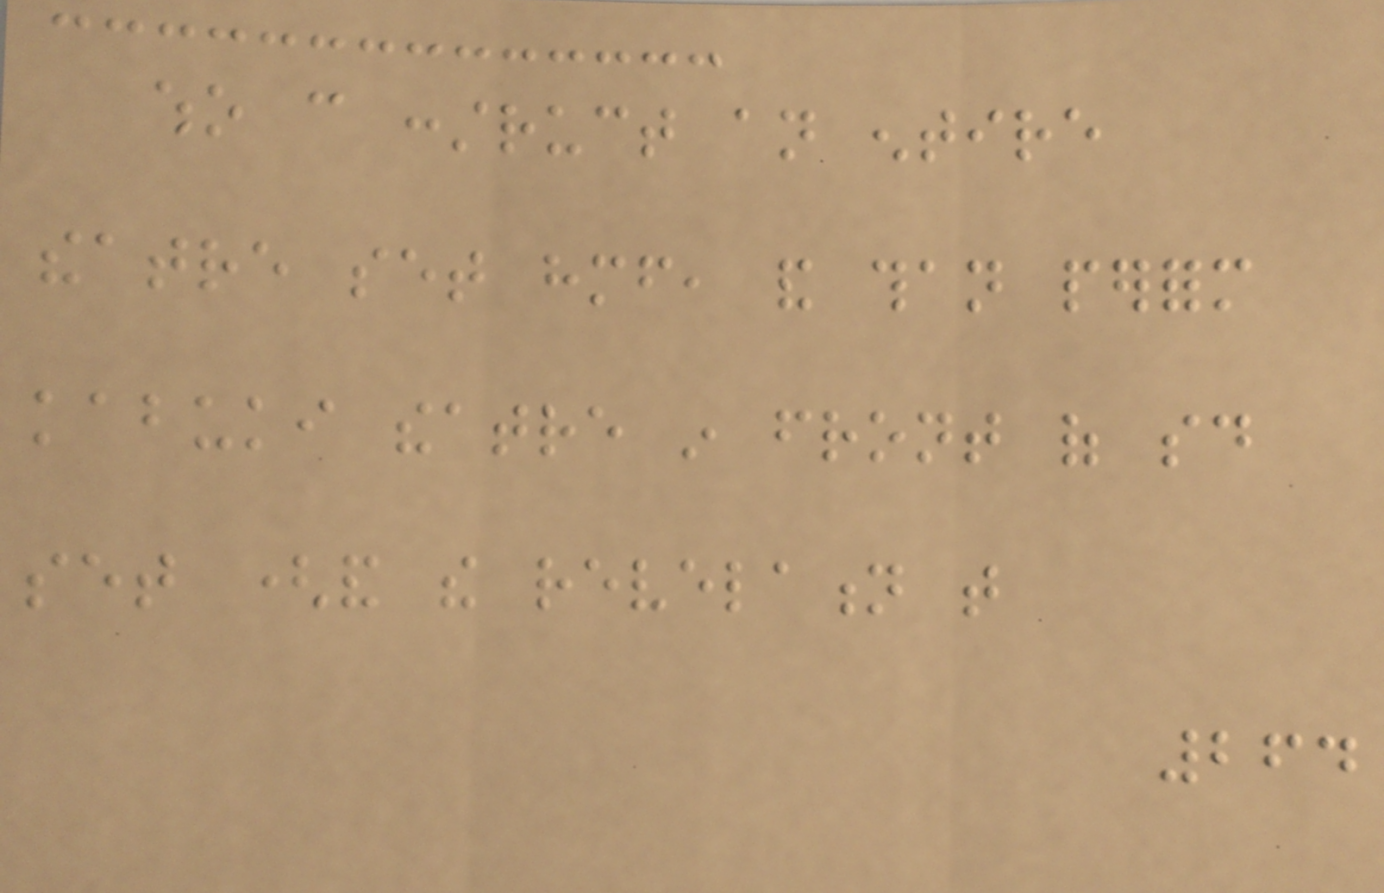who can construct an entire
theatre set himself, and than perform
kabuki theatre in front of said
set (and the revelation that
264
